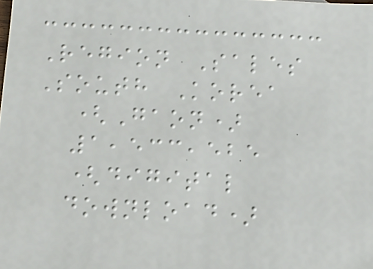Region Sales
South Korea
(Gaon)
1,533,525
(digital
download)
